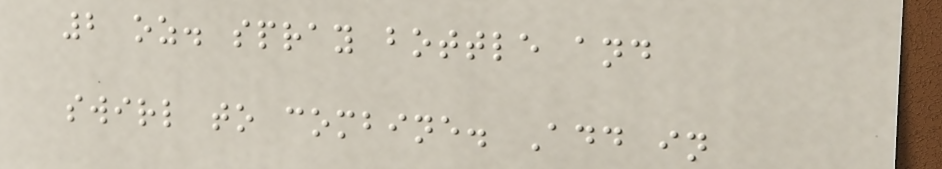2 oz. spray bottle and
swirl to combine. Add in
